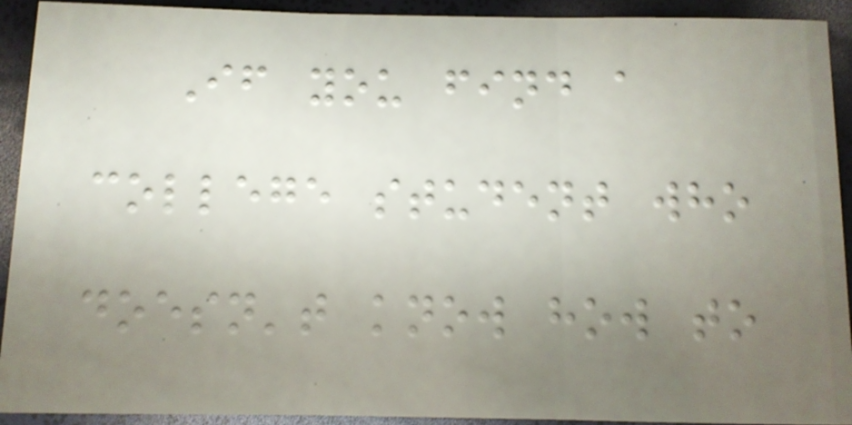If you find a
college student who
doesn't know how to
